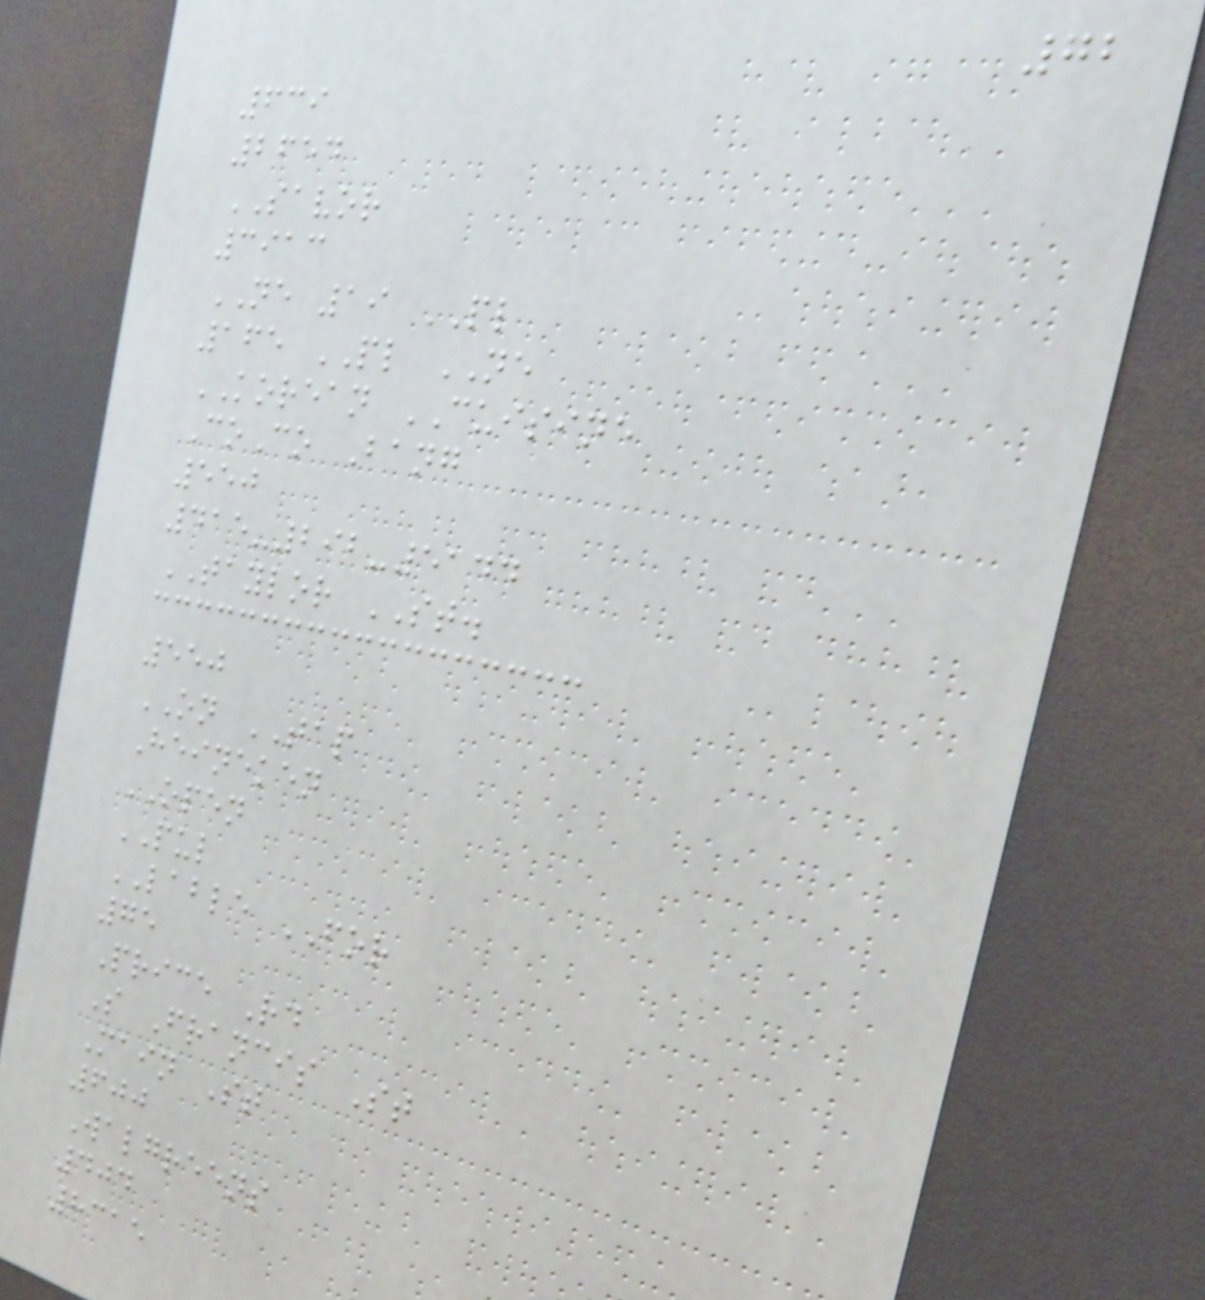72
639
2654
SAVOR
3913
NE 19 PL
165 PL NE
KOREAN CUISINE
CoCo Bang
550
415-292-5144
TAYLOR ST.
550
ON TAP
Heineken
OPEN
PUL
LABLE FOR
75
Price Rd
S Francis St
Main St
600
Walgreens
404
8315
